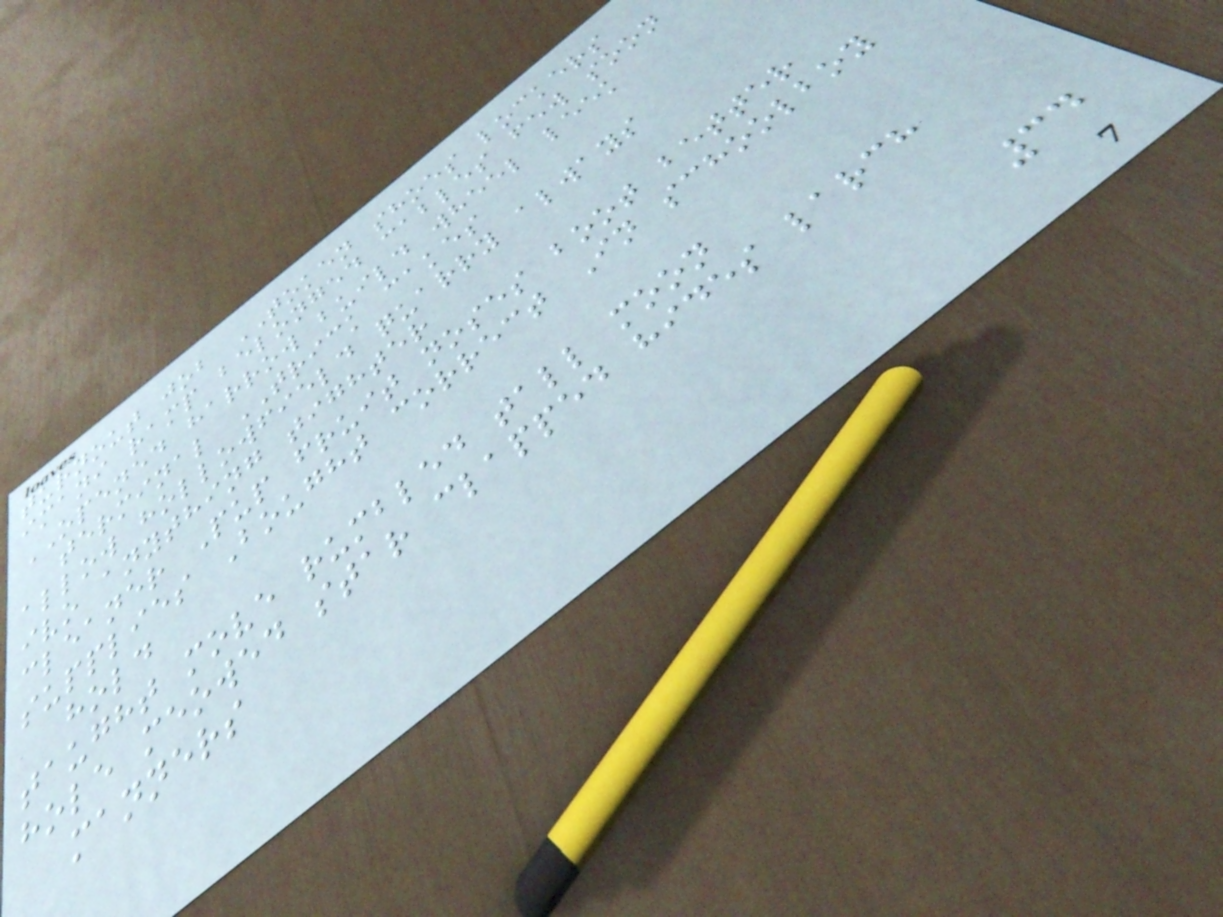turnout job TOKEN shoes lockers
imani ramp belonged cables few soon
OPENED harrow build wheel leek
terminal TRICK cakes
allow hollowfield quarry always
ivo anything tighter
cleaner Pup fruit noses boot better
supplies Bought correct In schoolboy
hold
taught move rumbled tall moon
hole meowed star clapped hides larch
manners
34
